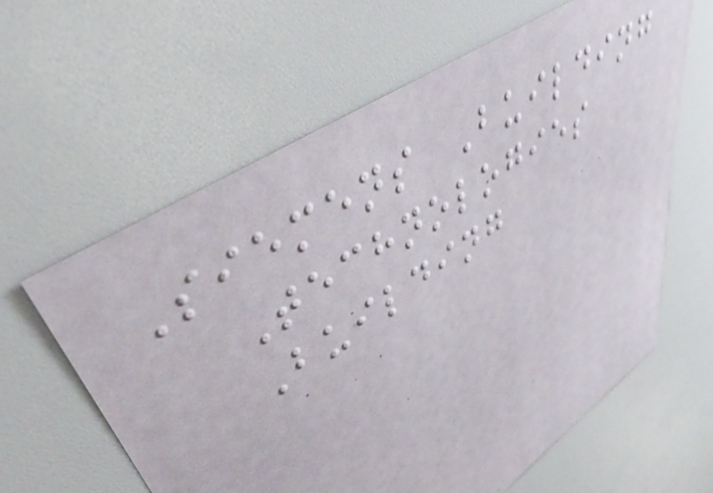Siemens Building
Technologies
Building
